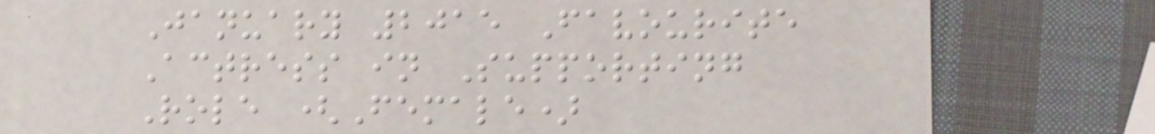January 2015 Favourite
Actress in Supporting
Role (Female)
